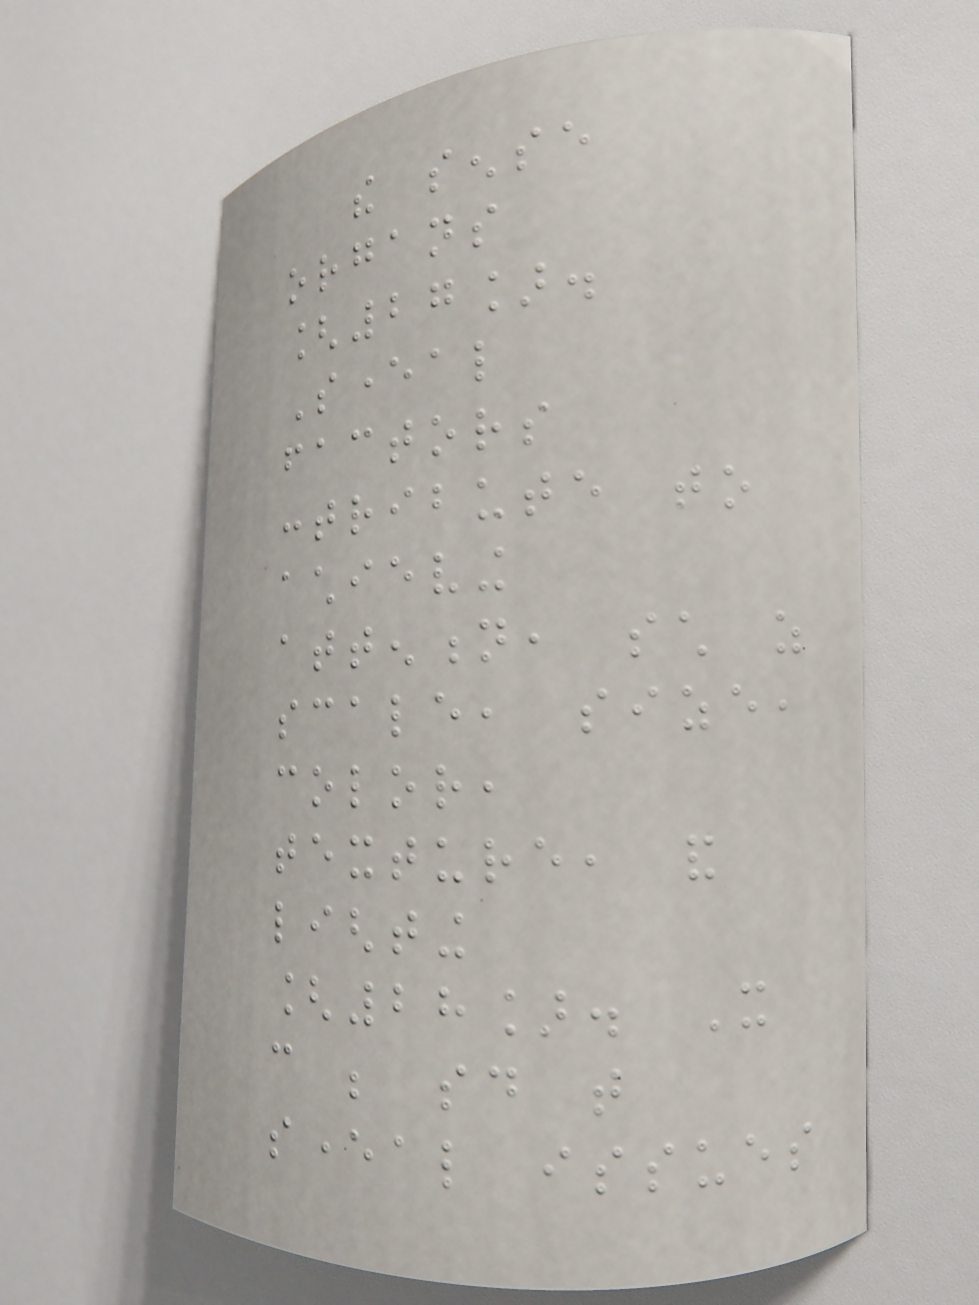the sense
organs
[27].
Several
factors
contribute to
achieving
attention, such as
scale, size,
color,
texture, and
lighting
[28]. It
can be said that
several issues
